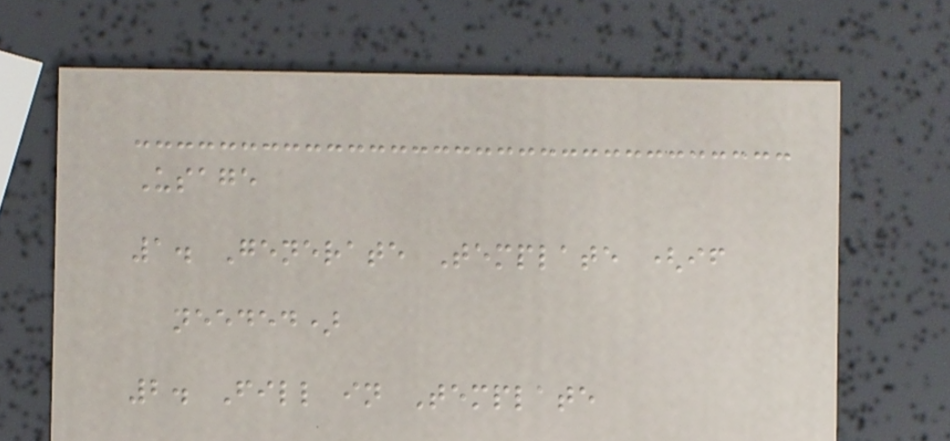Usage
1. Generate Template (if
needed)
2. Fill in Template
